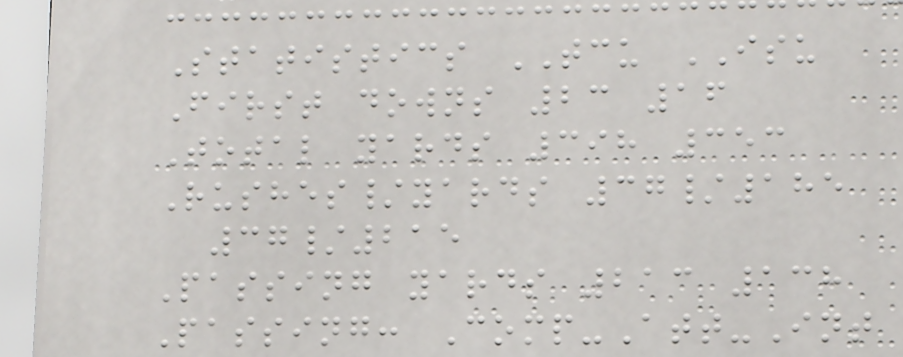Statistics TCU ISU
First downs 23 16
Total yards 398 353
Rushes/yards 37/185
37/215
Passing yards 213 138
Passing: Comp-Att-Int
